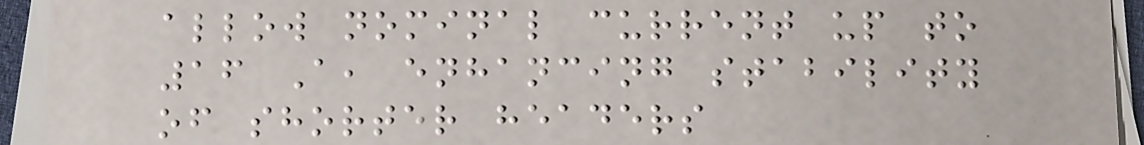allow nominal current up to
16 A, enhancing stability
of shorter headers
